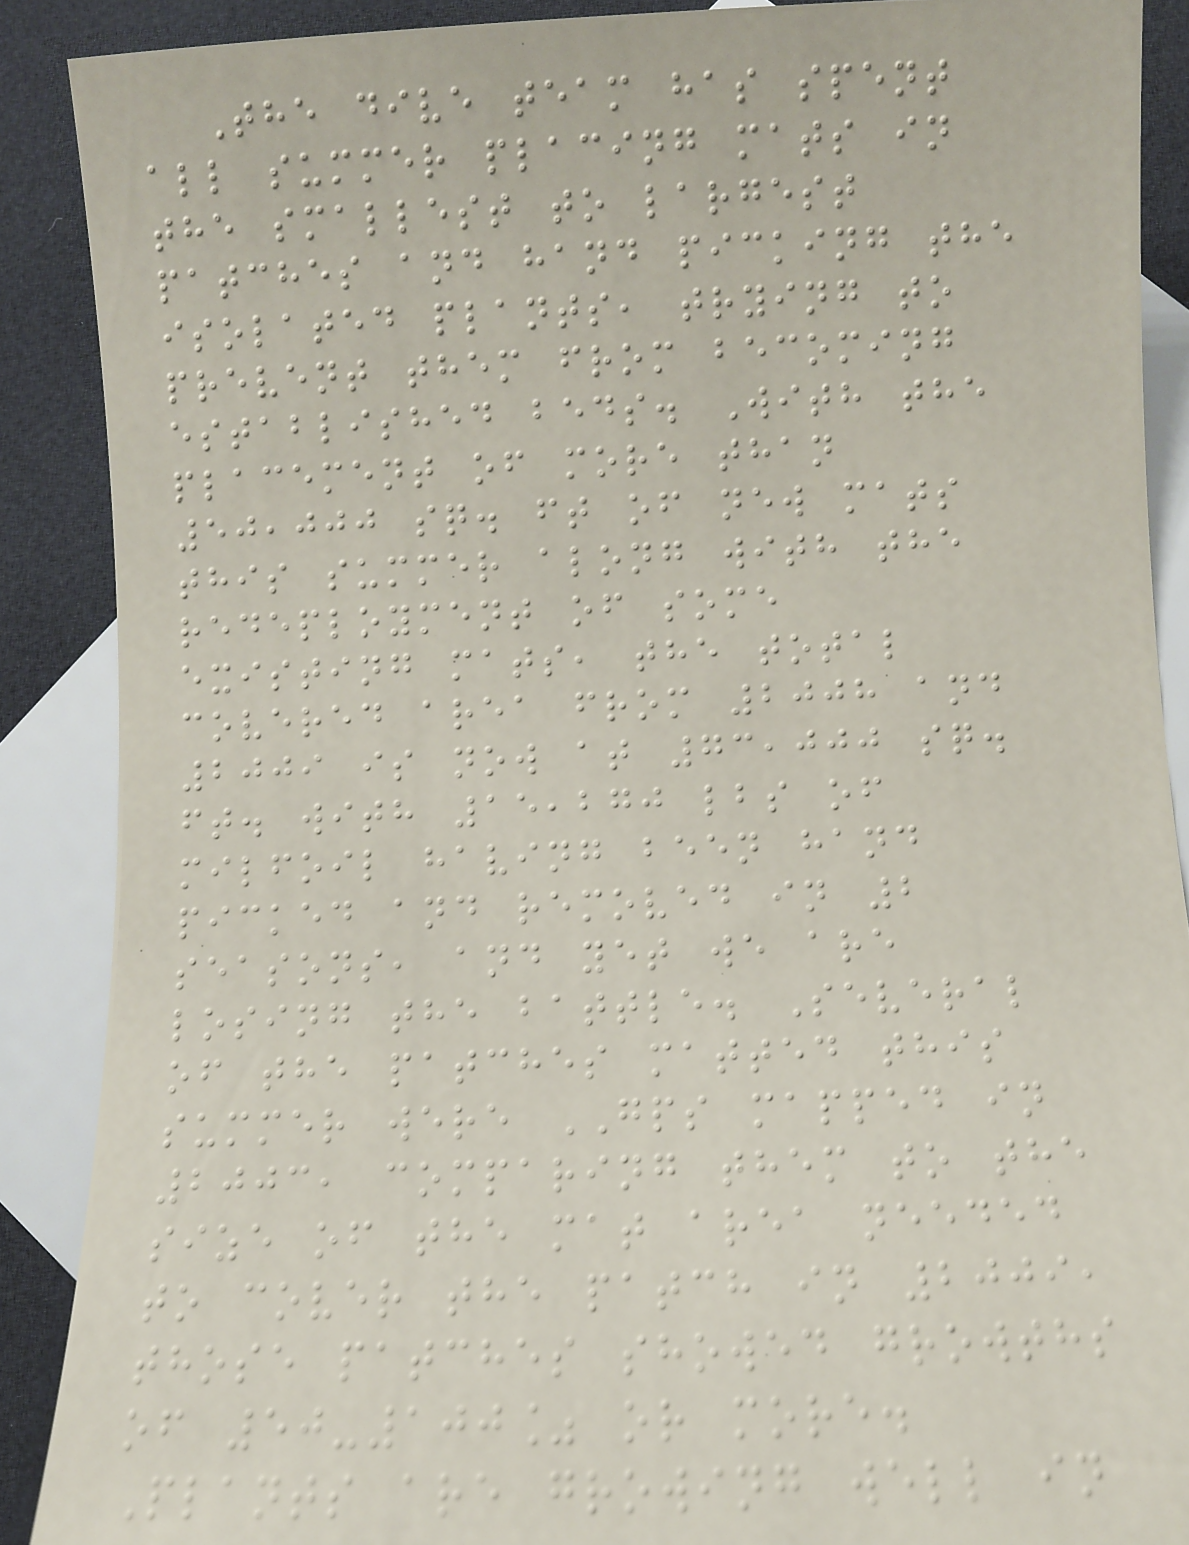The dive team has spent
all summer placing mats in
the smallest to largest
patches and hand picking the
isolated plants, trying to
prevent them from becoming
established beds. With the
placement of more than
50,000 sq. ft of new mats
this summer along with the
redeployment of some
existing mats, the total
covered area from 2008 and
2009 is now at 73,000 sq.
ft. with 15,270 lbs of
milfoil having been hand
picked and removed in 2
seasons, and yet we are
losing the battle. Several
of the patches matted this
summer were GPS mapped in
2003, comparing them to the
size of the mat area needed
to cover the patch in 2009,
those patches showed growths
of 50-100% or more.
Plants are growing well in
